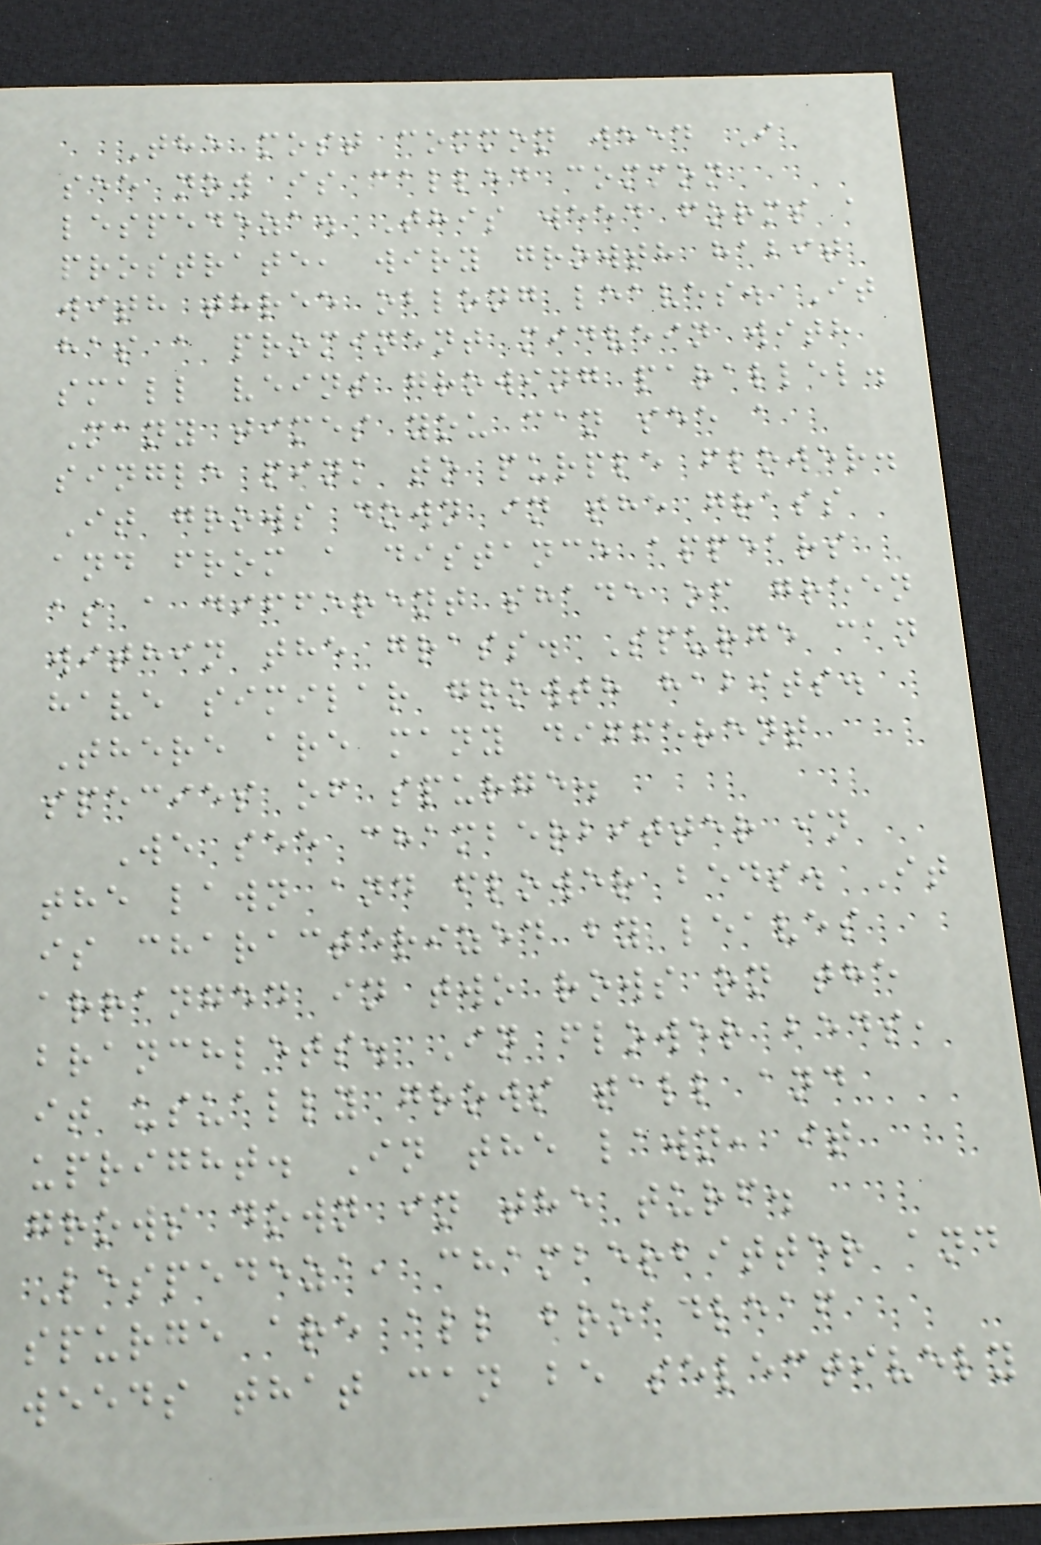The most common weed I
see now is called common
lespedeza. This weed forms a
prostrate, wiry growth habit
with three oblong leaves. It
has a prominent midvein with
small veins growing parallel.
Many times you can see a
single pink to purple flower.
It grows down in the grass
and from a distance appears
as a different shade of green
within the grass. Spurge can
have similar growth habits.
There are many different
species of spurge.
We see chamberbitter in
the lawn and flower beds. It
is characterized by leaves
arranged in two rows on the
branchlets. In flower beds,
it usually grows tall and
upright. In the lawn, it
grows down in the turf.
Lespedeza, chamberbitter and
spurge are all broadleaf
weeds that can be selectively
